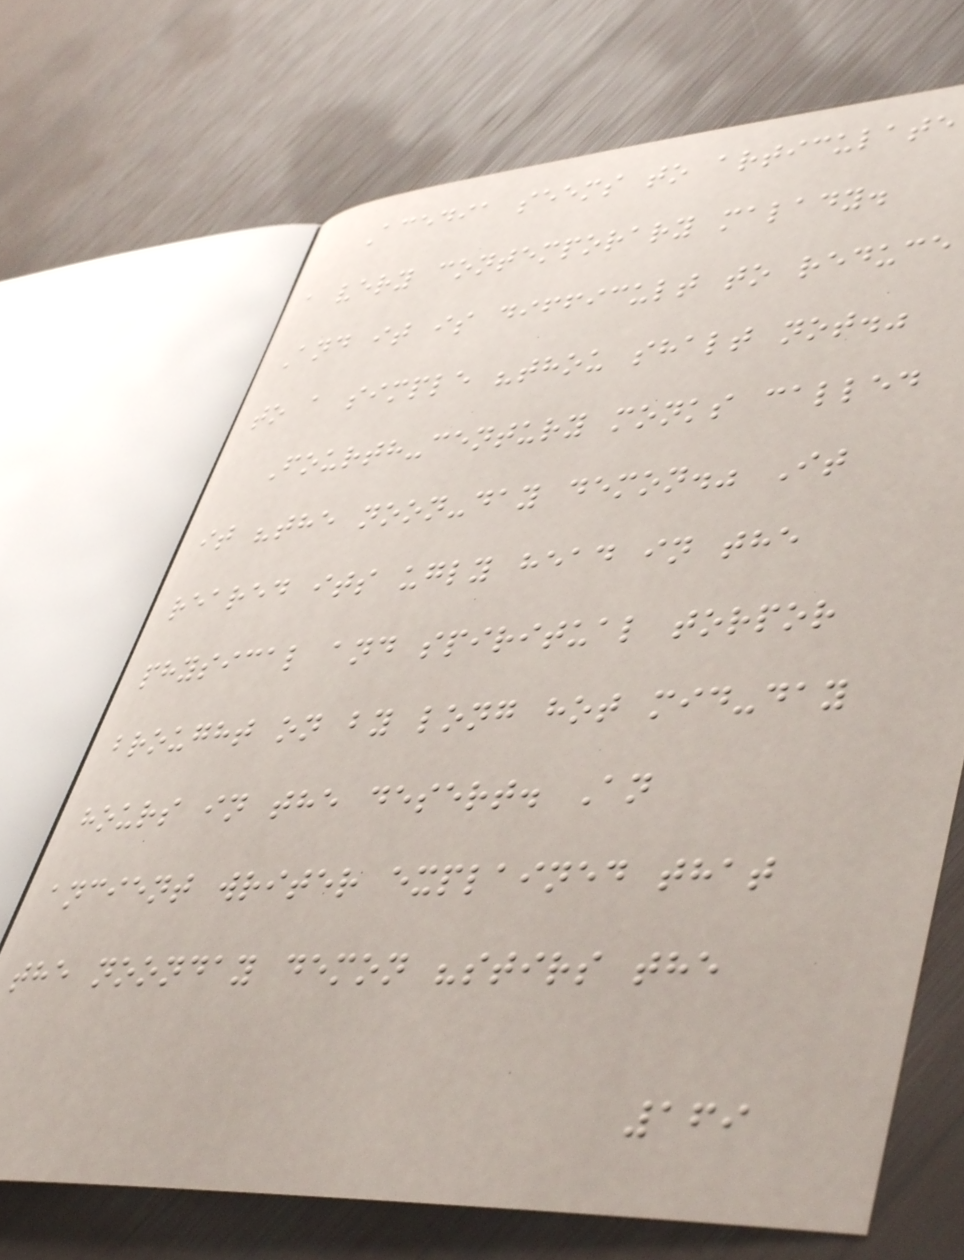Acedia seems to articulate
a very contemporary malady.
And it is difficult to reduce
to a simple "thou shalt not."
Fourth-century monks called
it "the noon-day demon." It
reared its ugly head in the
physical and spiritual torpor
brought on by long hot mid-day
hours in the desert. An
ancient writer explained that
the noonday demon "stirs the
169
